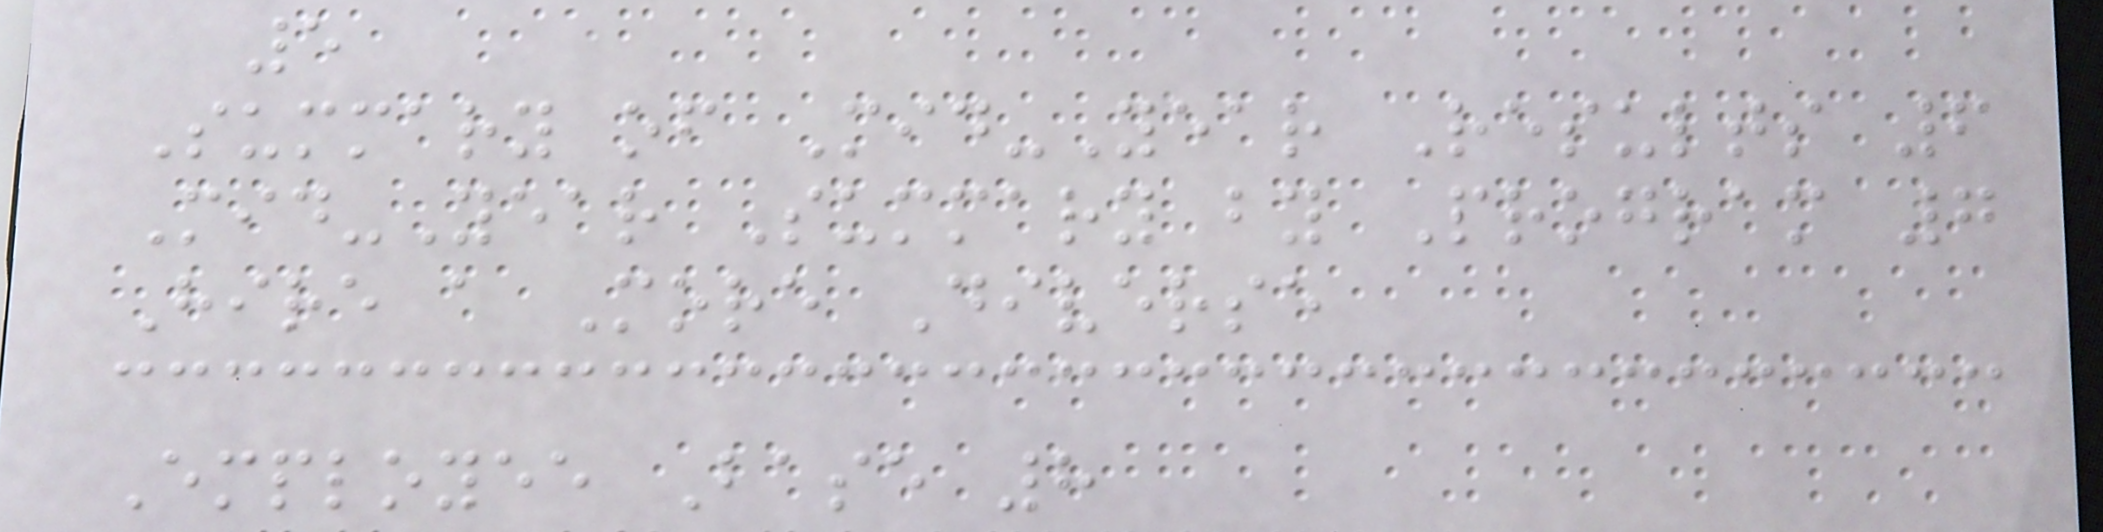5
Summary of Mid-Year Results 6
Mid-Year Summary by Program 7
Hire a More Diverse
Employee Base 8
